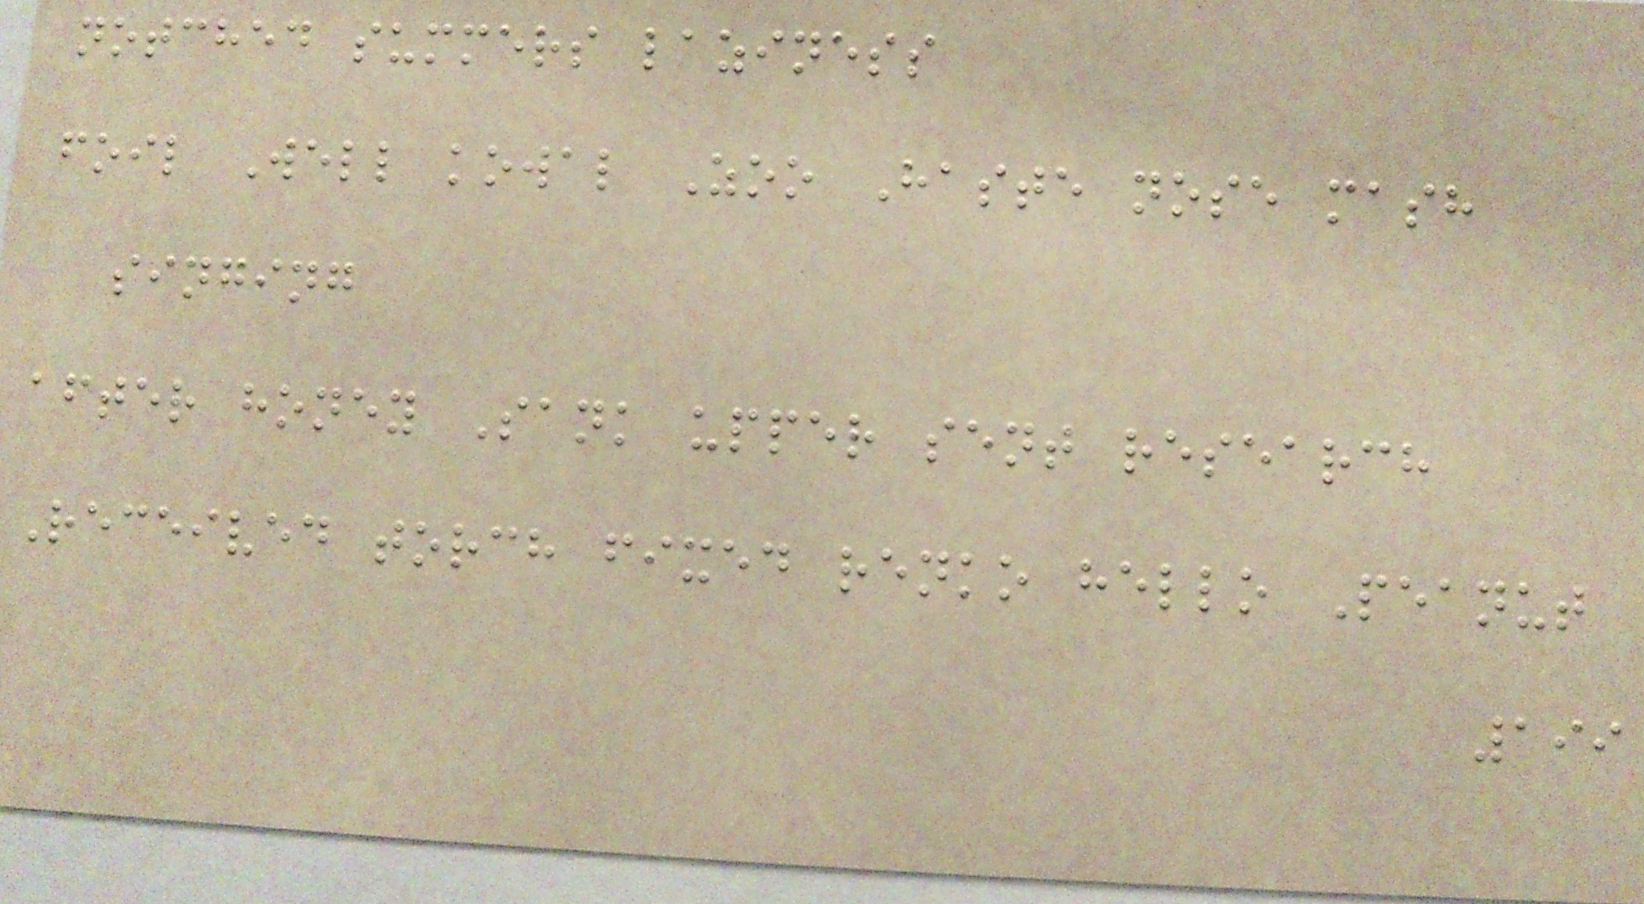notched summers laziness
foil Well kowal Zoo Haste nose mash
singing
after honey Sank upper sent research
Received torch fixed renko hello Peanut
199
